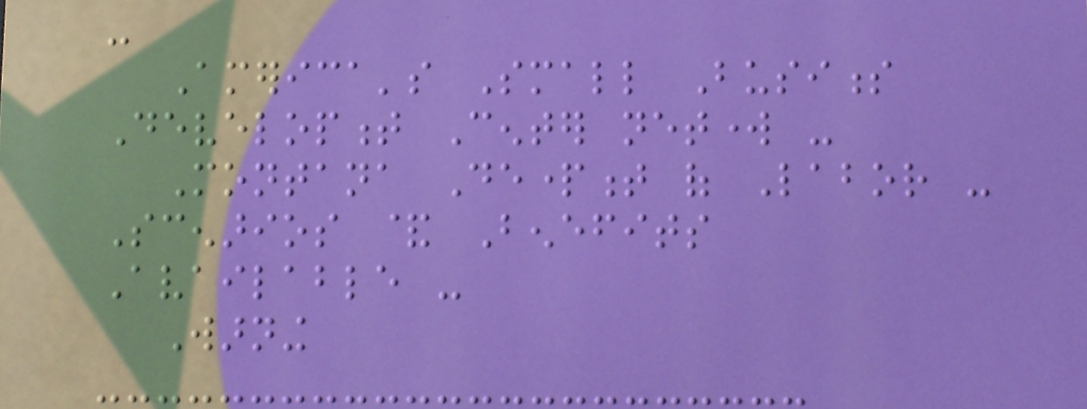-
America's Small Business
Development Center network -
Montana Department of Labor -
Scenarios & Benefits
Available -
Warning
